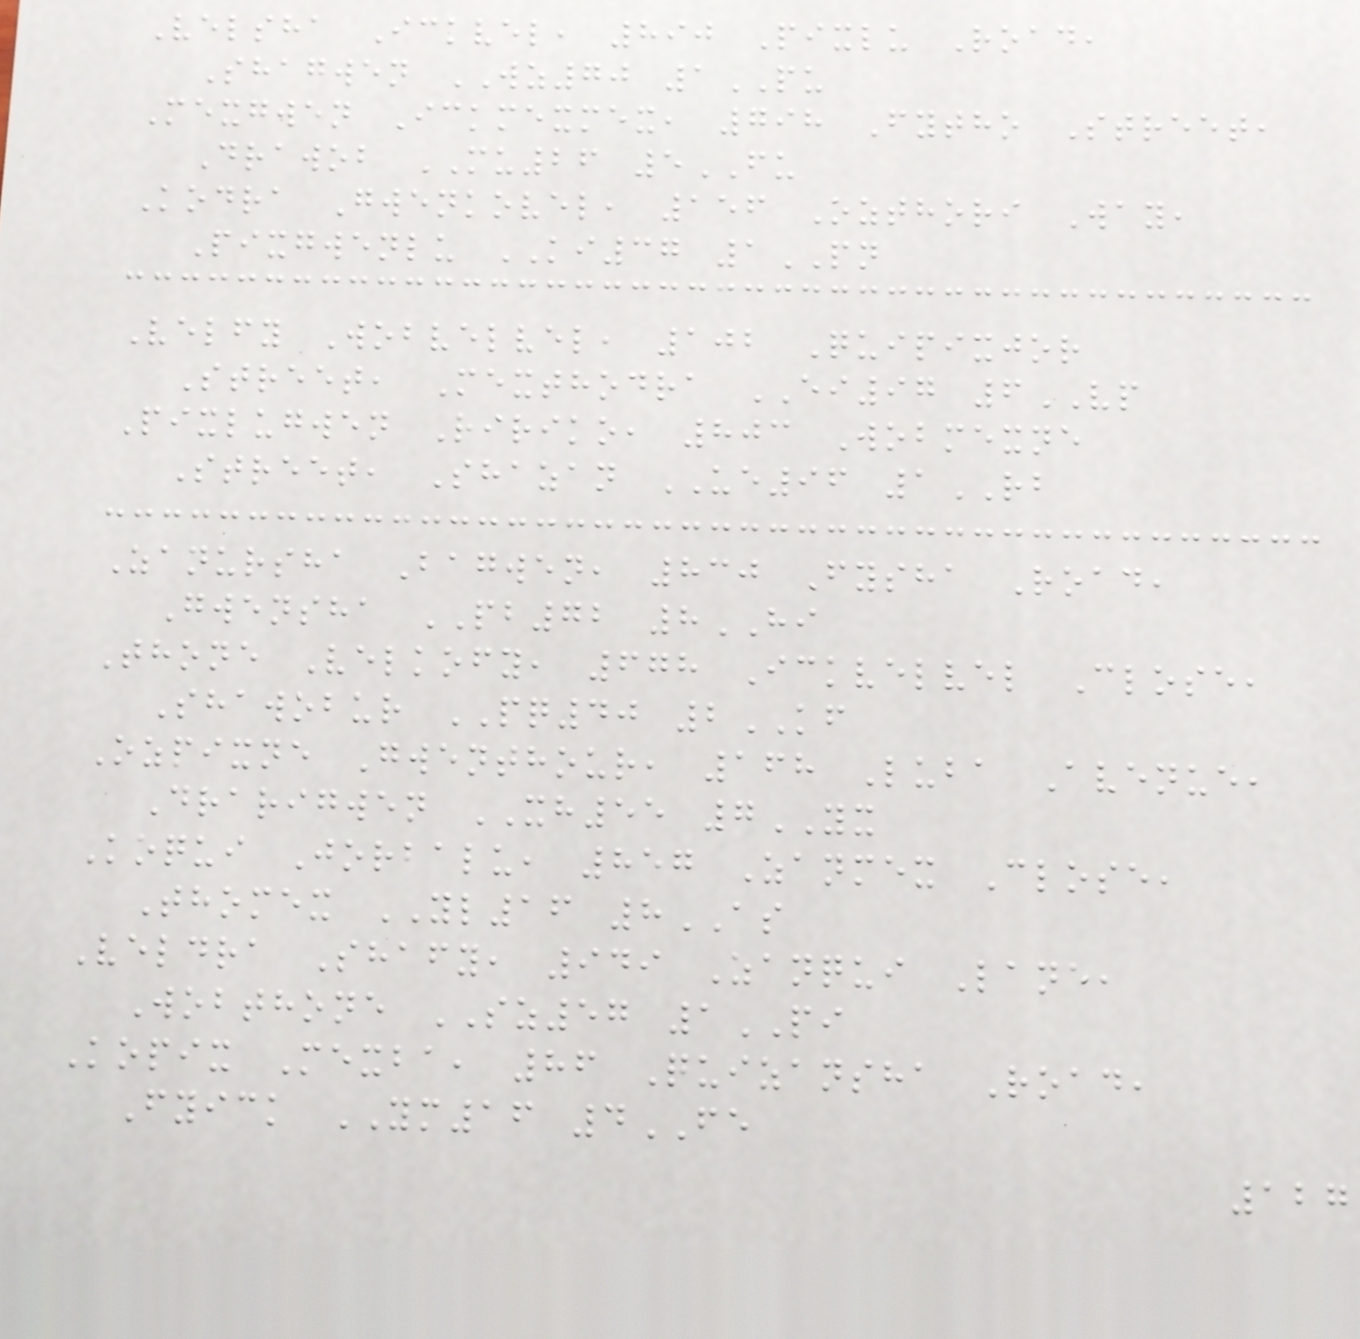Velsha Ickvel, 890 Pixlu Road,
Shagwen WZ70 1PU
Mexgwen Ickmexmex, 798 Fytho Street,
Drawob MU26 5FU
Kodra Gwenkovel, 156 Ozthori Way,
Pixgwenlu KI37 1PN
Velfy Wobvelvel, 102 Quipixjor
Street, Mexthodra EI97 6VP
Pixlugwen Ririko, 803 Wobmexne
Street, Shazan UE96 1RB
Zanursha Bagwen, 830 Fysha Road,
Gwensha PB72 8HI
Thone Velkofy, 678 Ickvelvel Close,
Shawobur PQ40 2KF
Ozpixne Gwenthour, 168 Luba Avenue,
Drarigwen XH55 7YX
Koqui Jorbalu, 857 Zanmex Close,
Thomex YL16 8AS
Veldra Shafy, 949 Zanqui Lane,
Wobthone SZ57 1PI
Kopix Mexba, 86 Quizansha Road,
Fyick YM16 4FE
127
